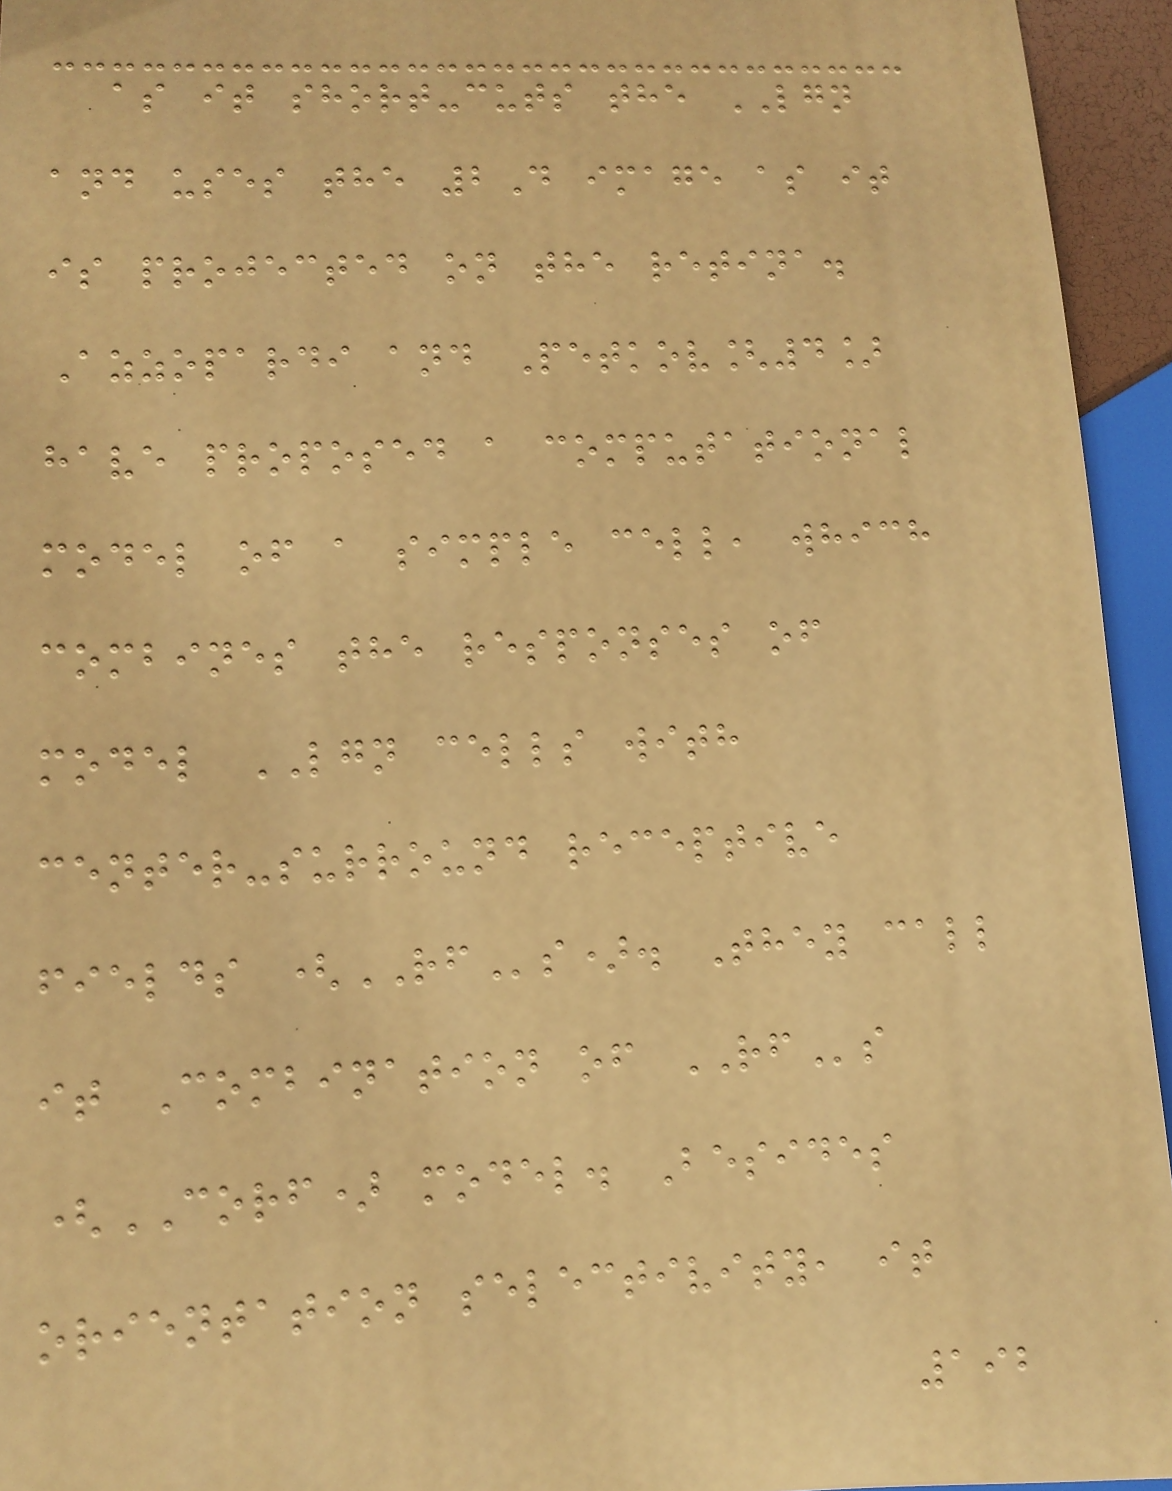as it short-cuts the LGN
and uses the 2D image as it
is projected on the retina.
Azzopardi and Petkov[4]
have proposed a computational
model of a simple cell, which
combines the responses of
model LGN cells with
center-surround receptive
fields (RFs). They call
it Combination of RFs
(CORF) model. Besides
orientation selectivity, it
192
